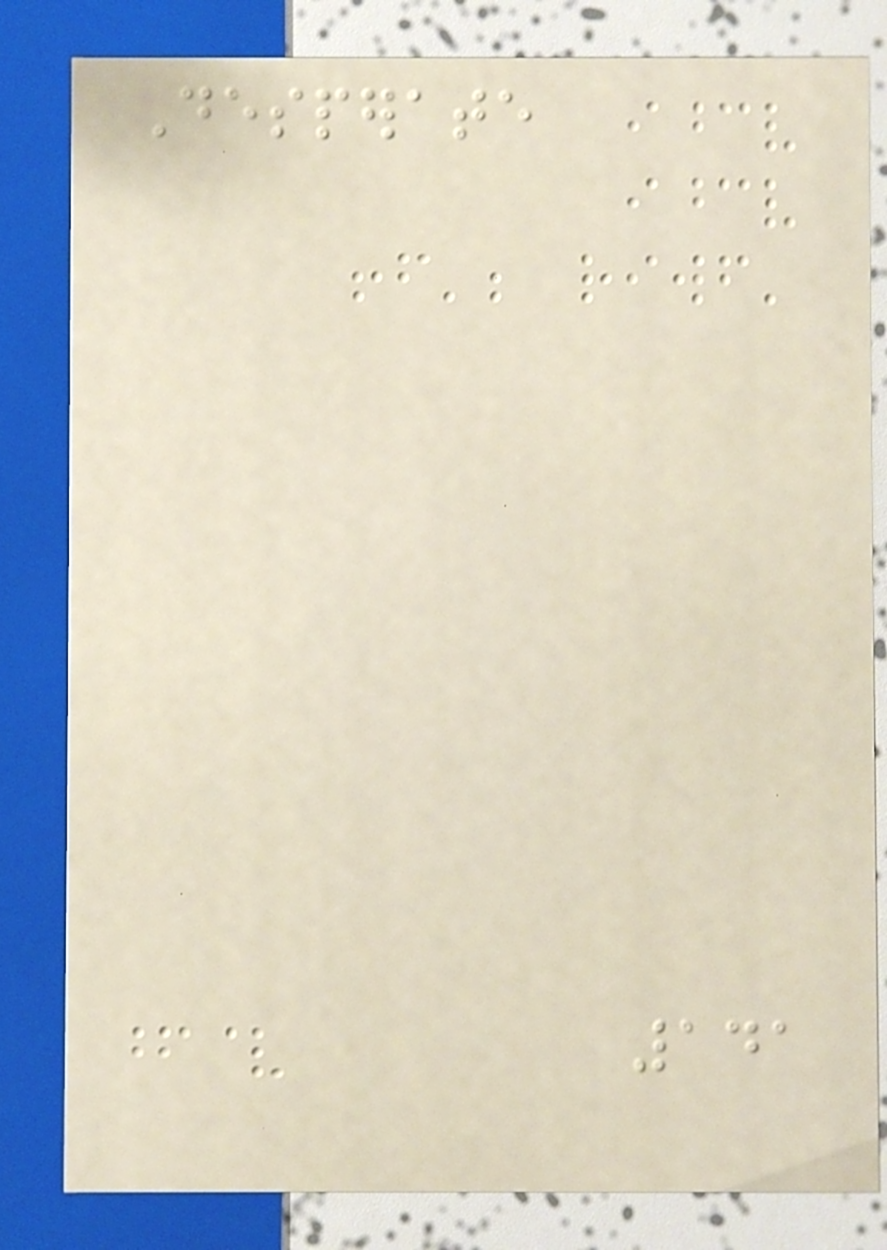Desperate
141
